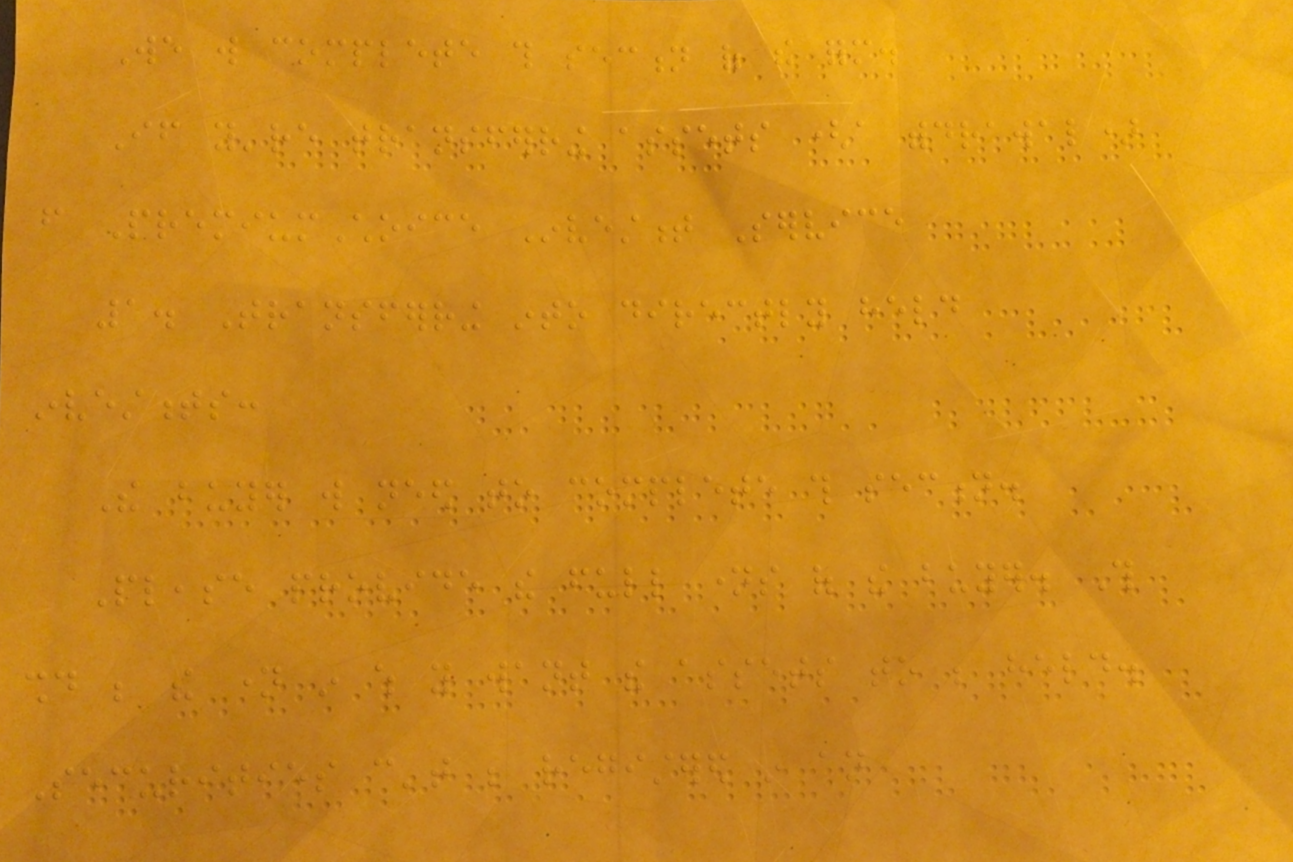We will complete this section of the form.
If you're transferring assets (a withdrawal)
from PremiumChoice Investment Service
1. Transferring into directly held
investments:
The buyer will need to complete this section.
Please provide the full names of the buyer. This
should be the name in which you want the assets to be held.
Securities can't be registered in an
